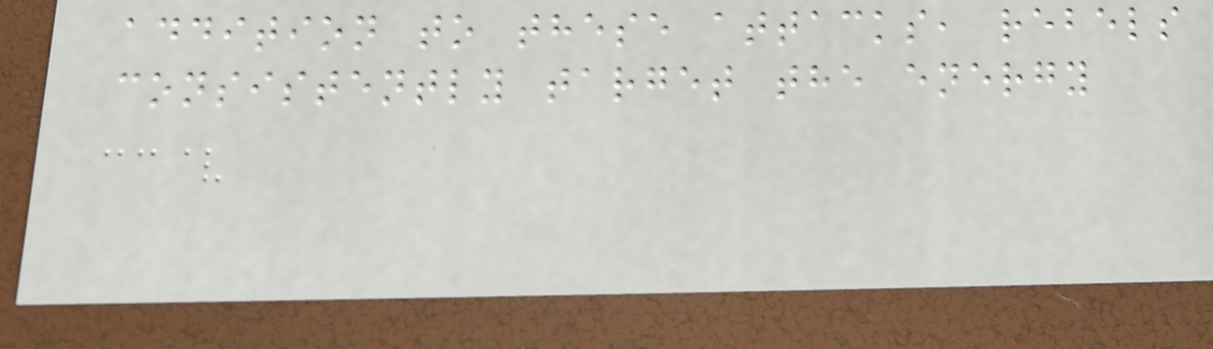addition to these attacks, rebels
consistently target the energy
